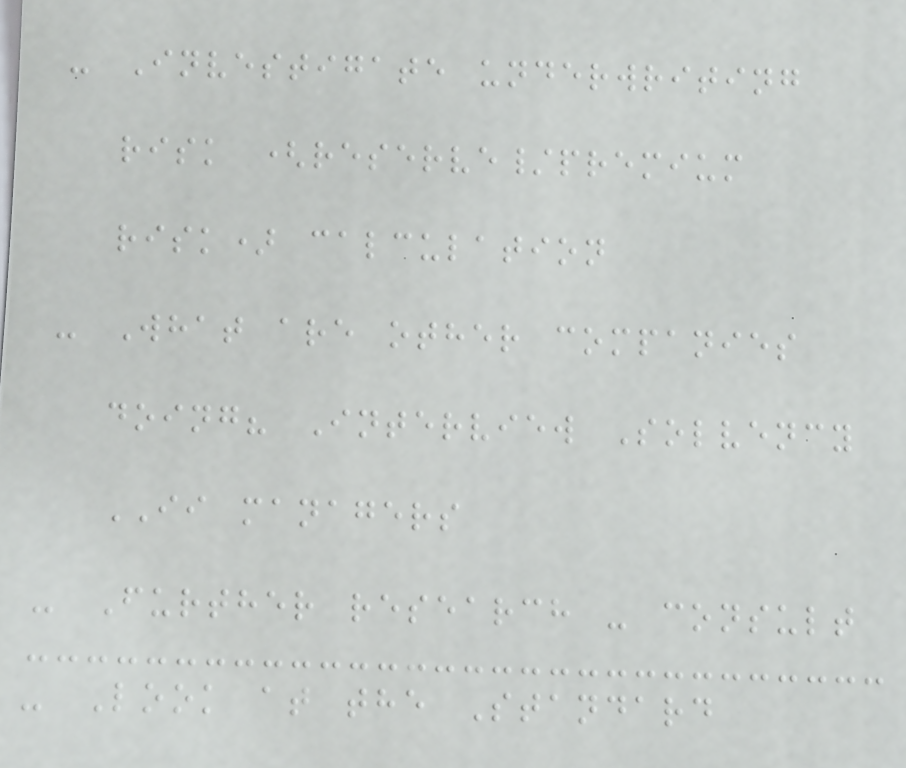- Investigate underwriting
risk (reserve/premium
risk) calculation
- What are other companies
doing? Interview Solvency
II managers
- Further research - consult
- Look at the Standard
